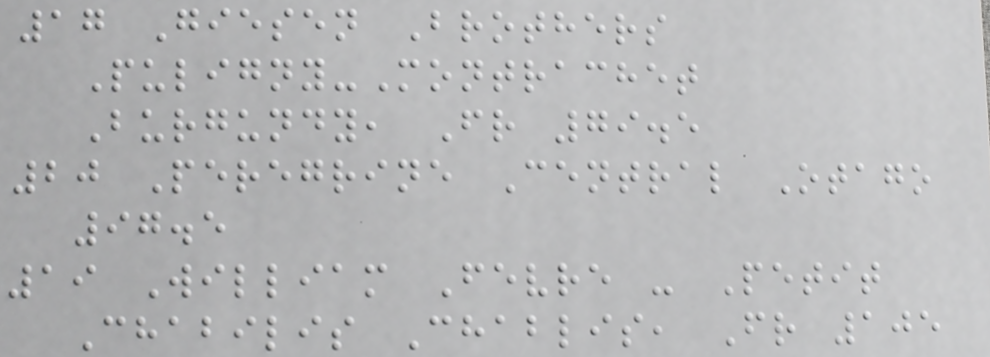17 Giesen Brothers
Puligny-Montrachet
Burgundy, Fr 79.5
20 Peregrine Central Otago
97.5
19 William Fevre - Petit
Chabilis Chablis, Fr 105
